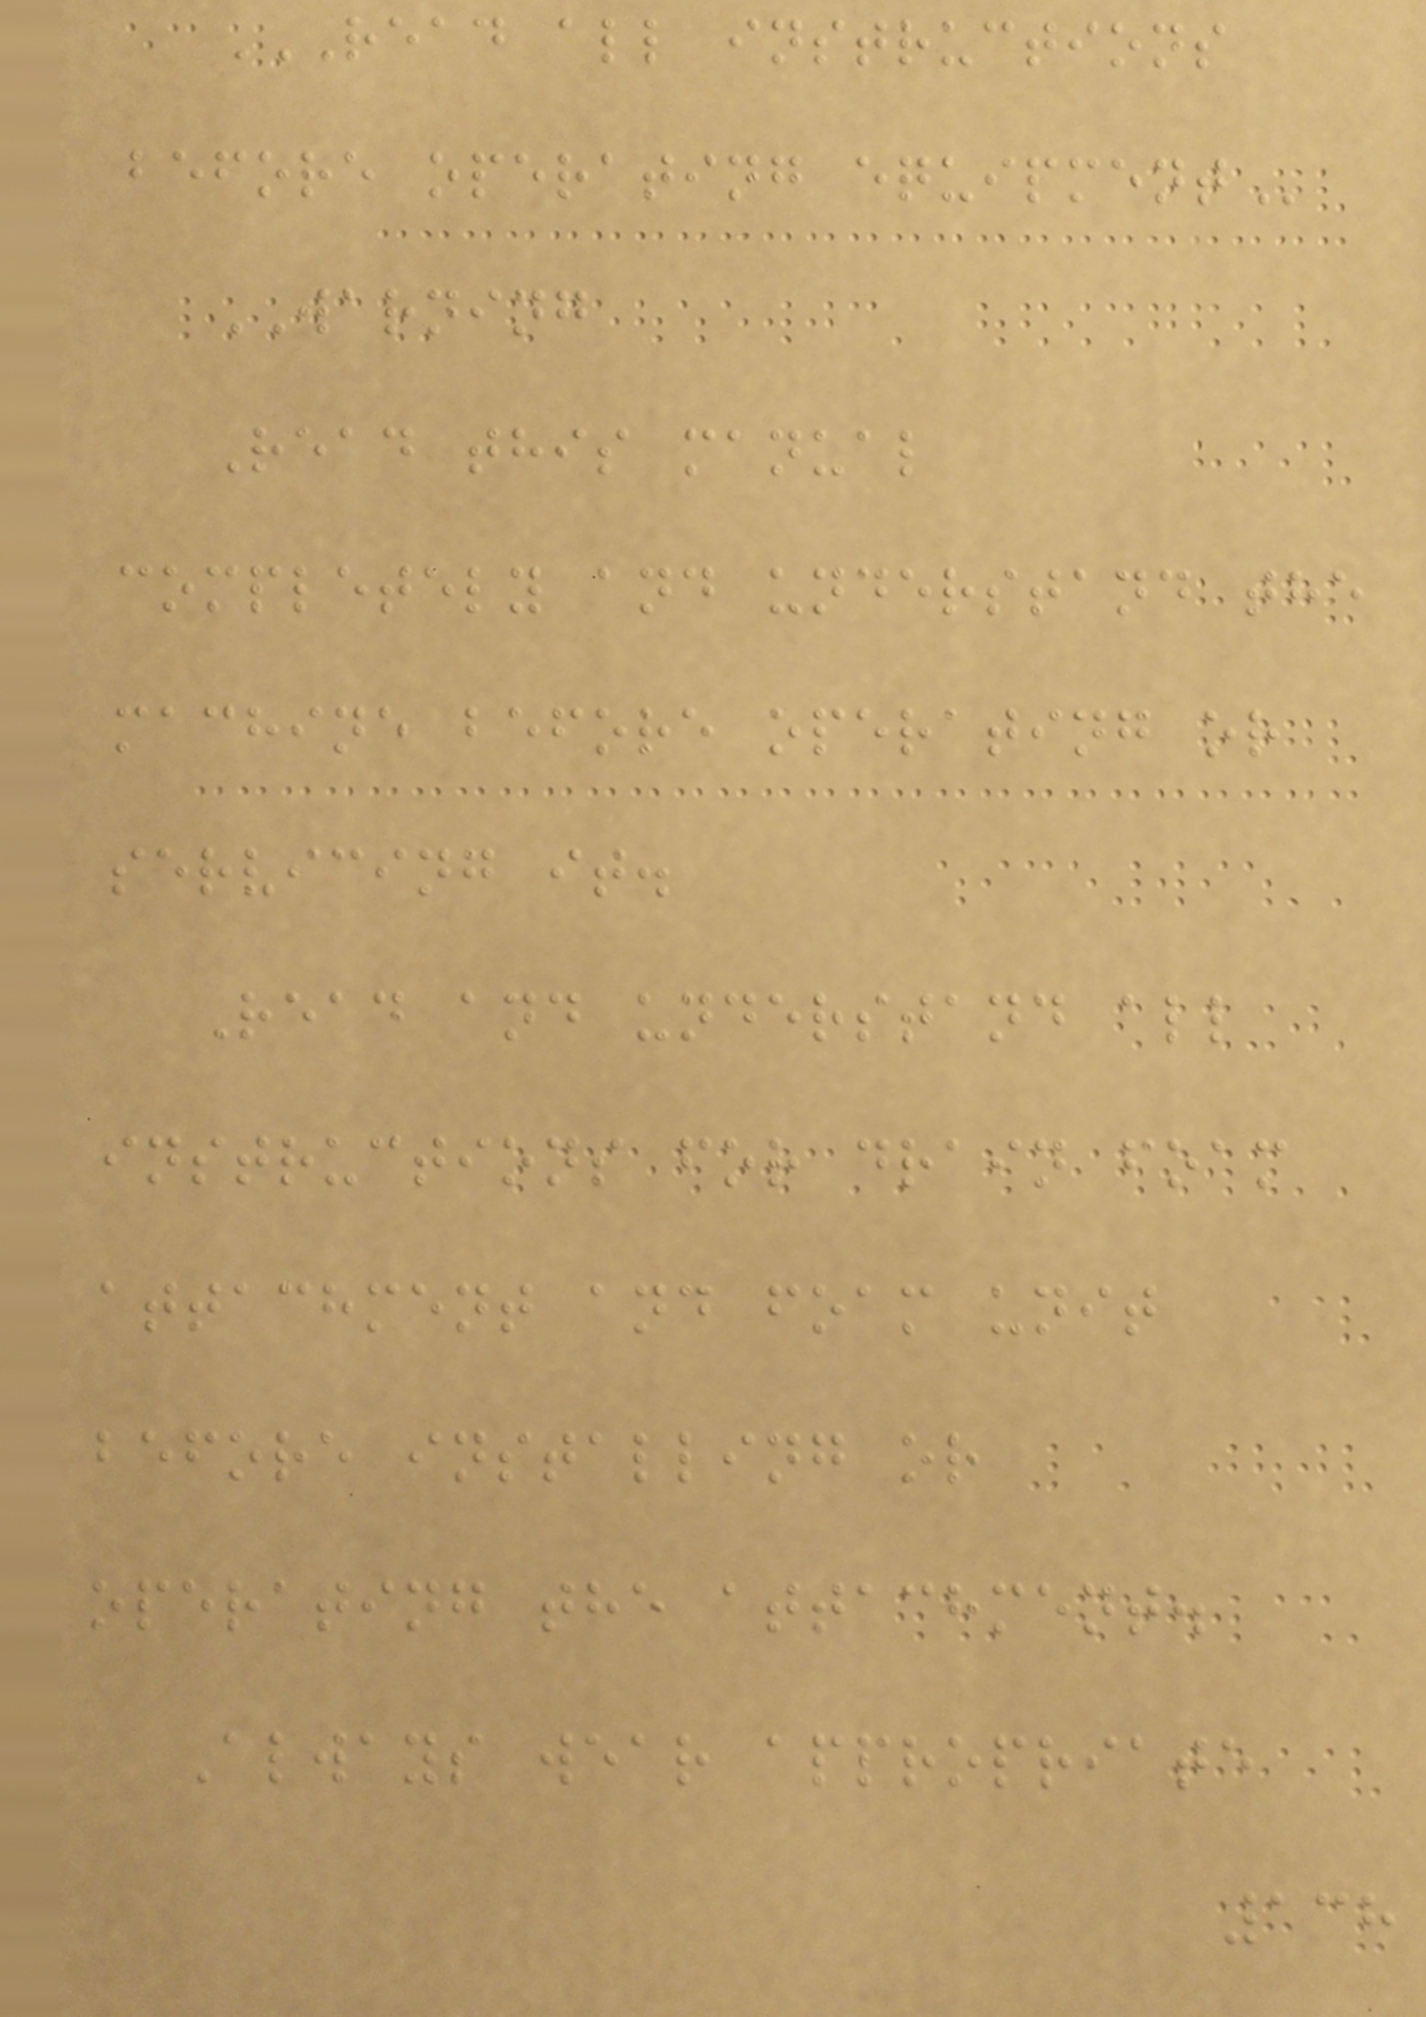READ ALL INSTRUCTIONS
BEFORE OPERATING EQUIPMENT
WARNING
Read this manual
completely and understand the
machine before operating or
servicing it.
Read and understand all
instructions for drain foam
attachment and foam unit
before installing or
operating the attachment.
Always wear appropriate
138
